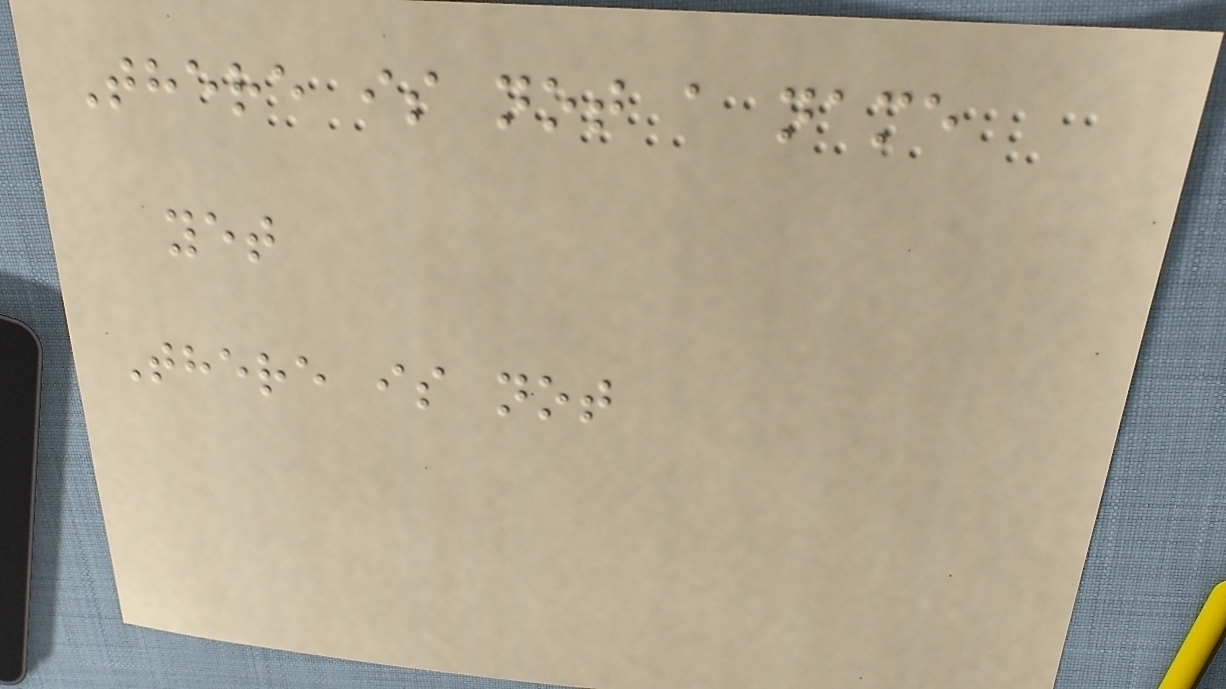There is not a name
yet
There is not
